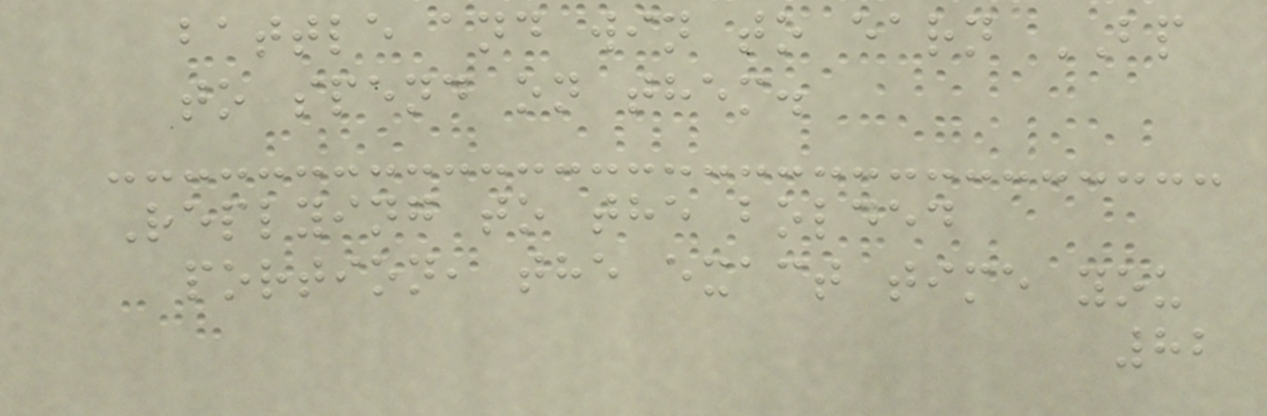battle and win to earn BP
to spend on them.
Replying to the bolded
portion, the exact time you
82
